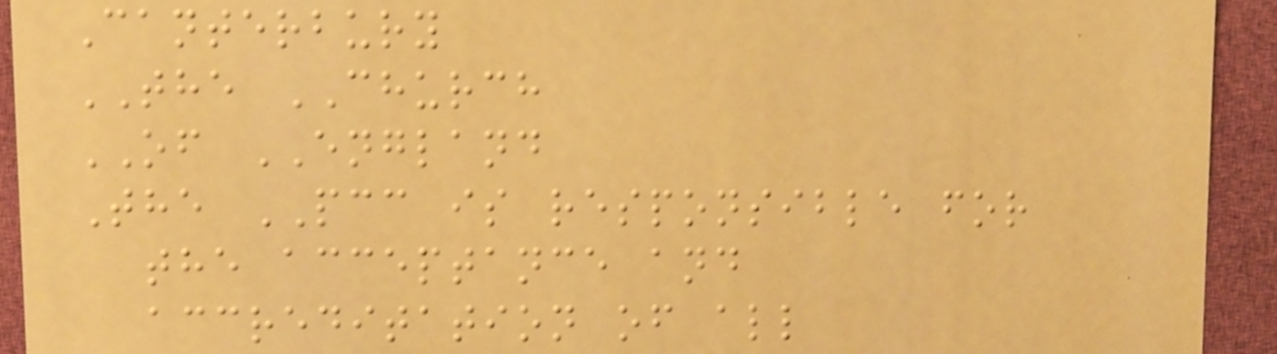Canterbury
THE CHURCH
OF ENGLAND
The PCC is responsible for
the acceptance and
accreditation of all
